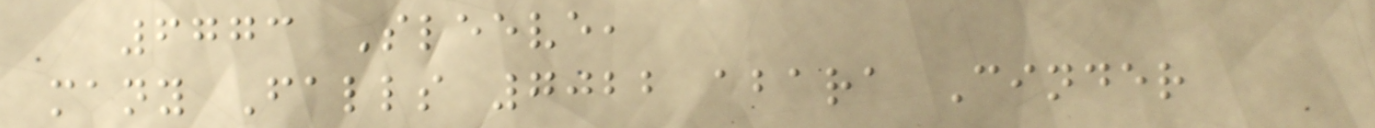6773 Sleeve,
many Falls 7022 abara Cinder
